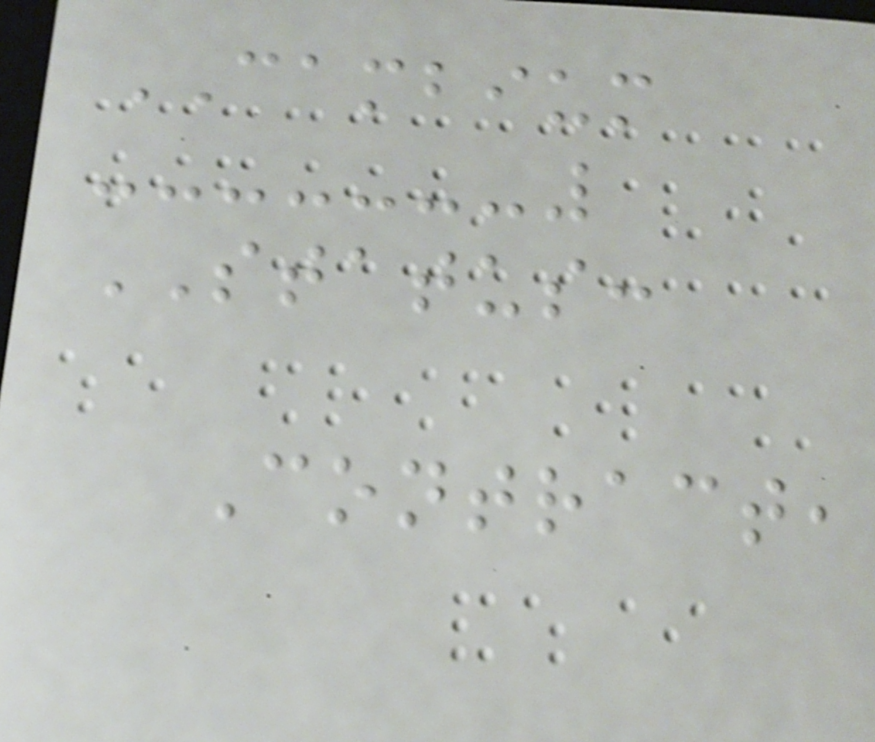CAMBIUM
STATUS:
Contract,
